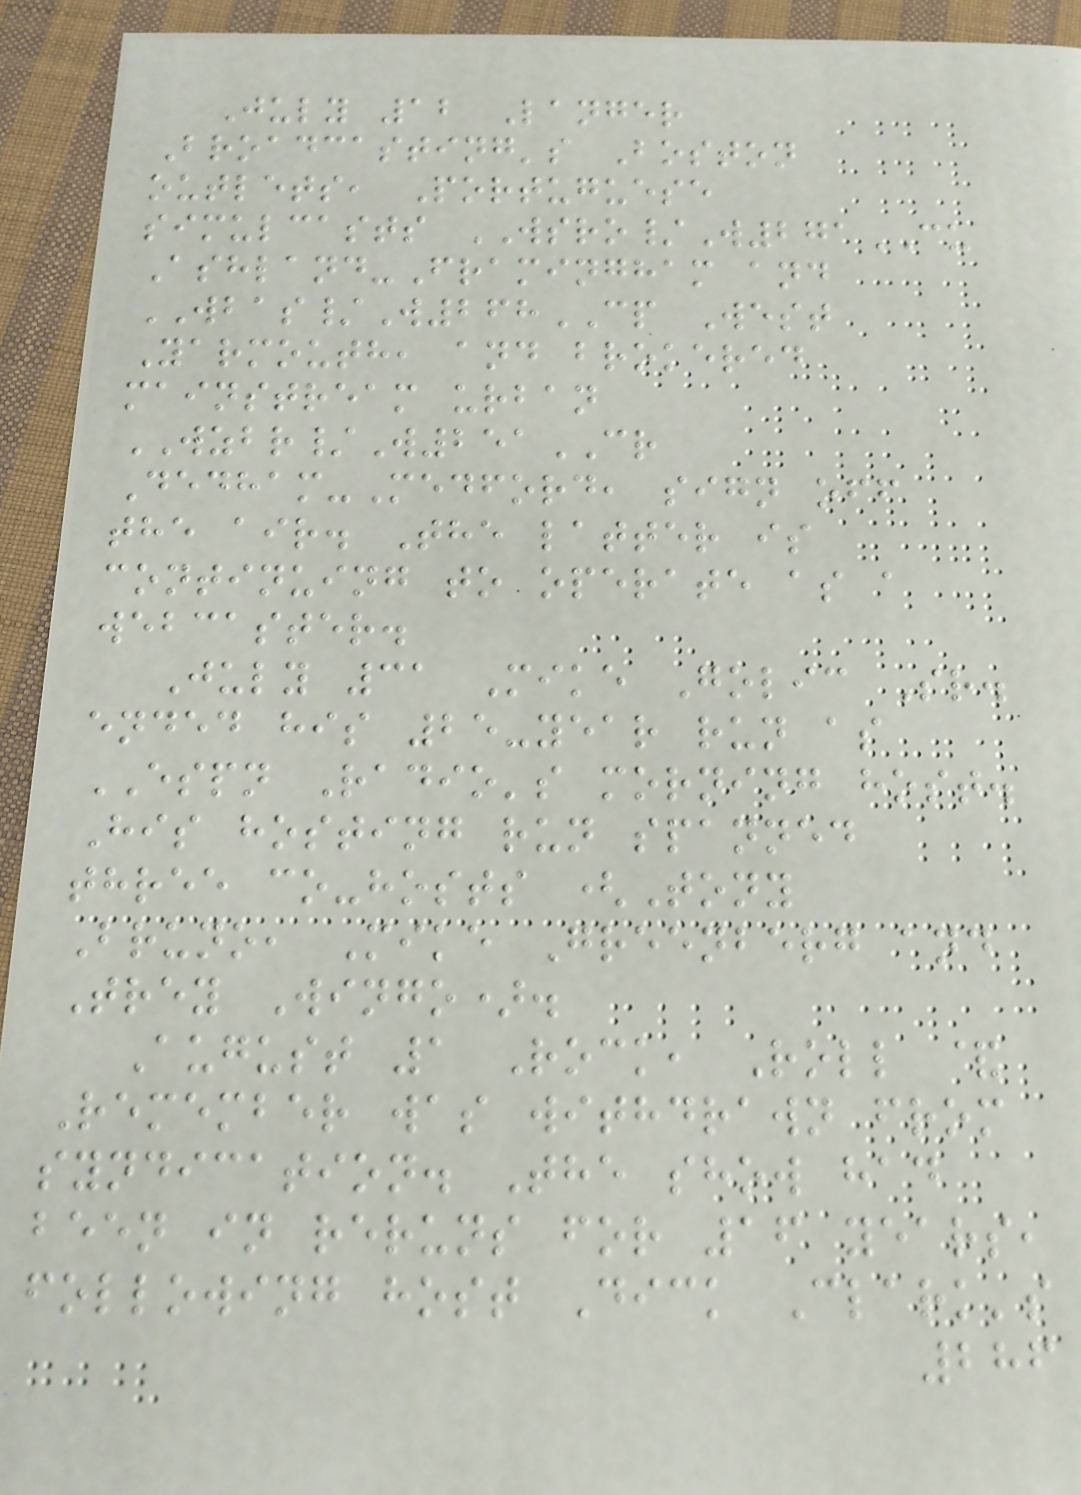July 12 Langer
Broadcasting's Boston
outlets, Portuguese
simulcasts WSRO/W271CU
Ashland-Framingham and
WBAS/W268CP West
Yarmouth, and brokered
mainstream urban
WZBR/W251CR
Dedham-Medford, sign off
the air. The latter is
continuing to operate as a
webcaster.
July 31 Mike Golic Sr.
ended his 25-year run as
ESPN Radio's morning host.
His hosting run spanned
three co-hosts (Tony
Bruno, Mike Greenberg and
Trey Wingo).
August 1 Rock, Roll &
Remember was withdrawn from
syndication. The show had
been in reruns for 16 years,
following host Dick Clark's
286
